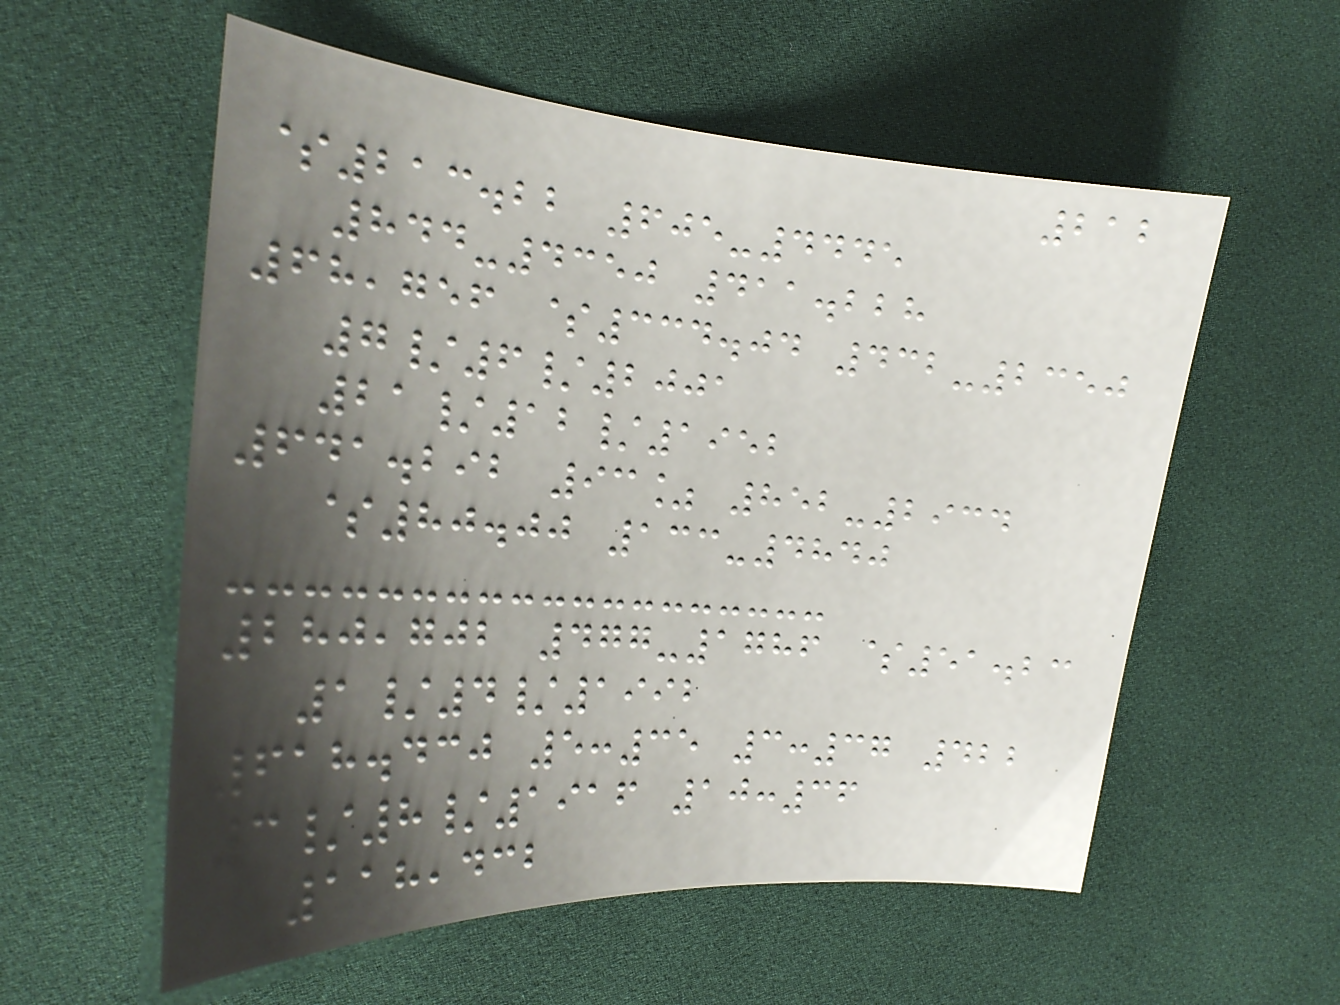212
$213.22 605-4445
844-4350 411.228
68,756 $334.04 432-2350
7/6/2001
21/12/1952
641.292 93% 852-2934
$80.00 133-4840
280,702 477-1786 $51.23
1/4/1992
618.430 5:35 3:37 422
3/8/1916 10:36
118,432
